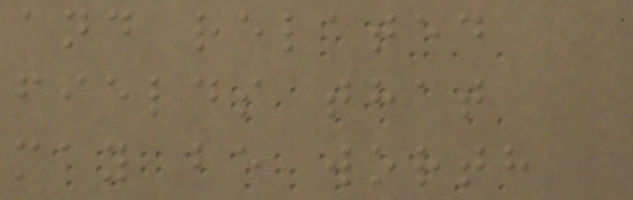and related
fields that
may be worth
